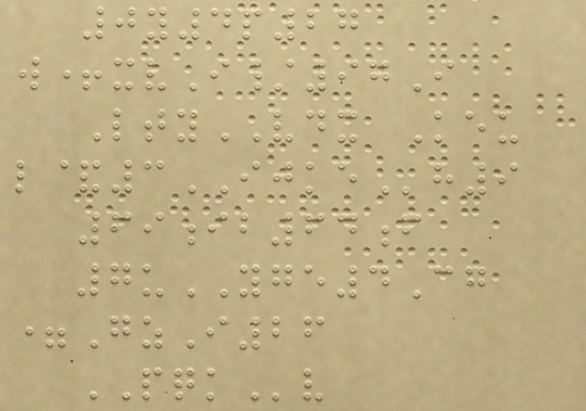0y4p27
w+xvI/97I
LtyVDX Keu
l&3IJKEh9
69ib64f
7uYGE4Cg
=GzI26
PQKv
